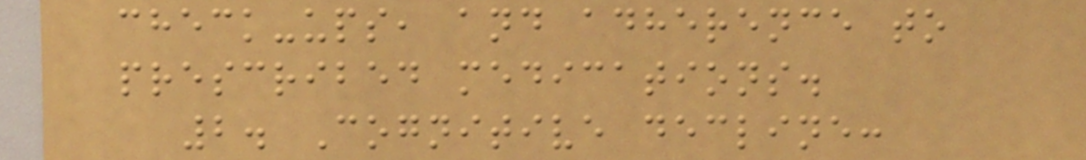check-ups, and adherence to
prescribed medications.
2. Cognitive decline:
